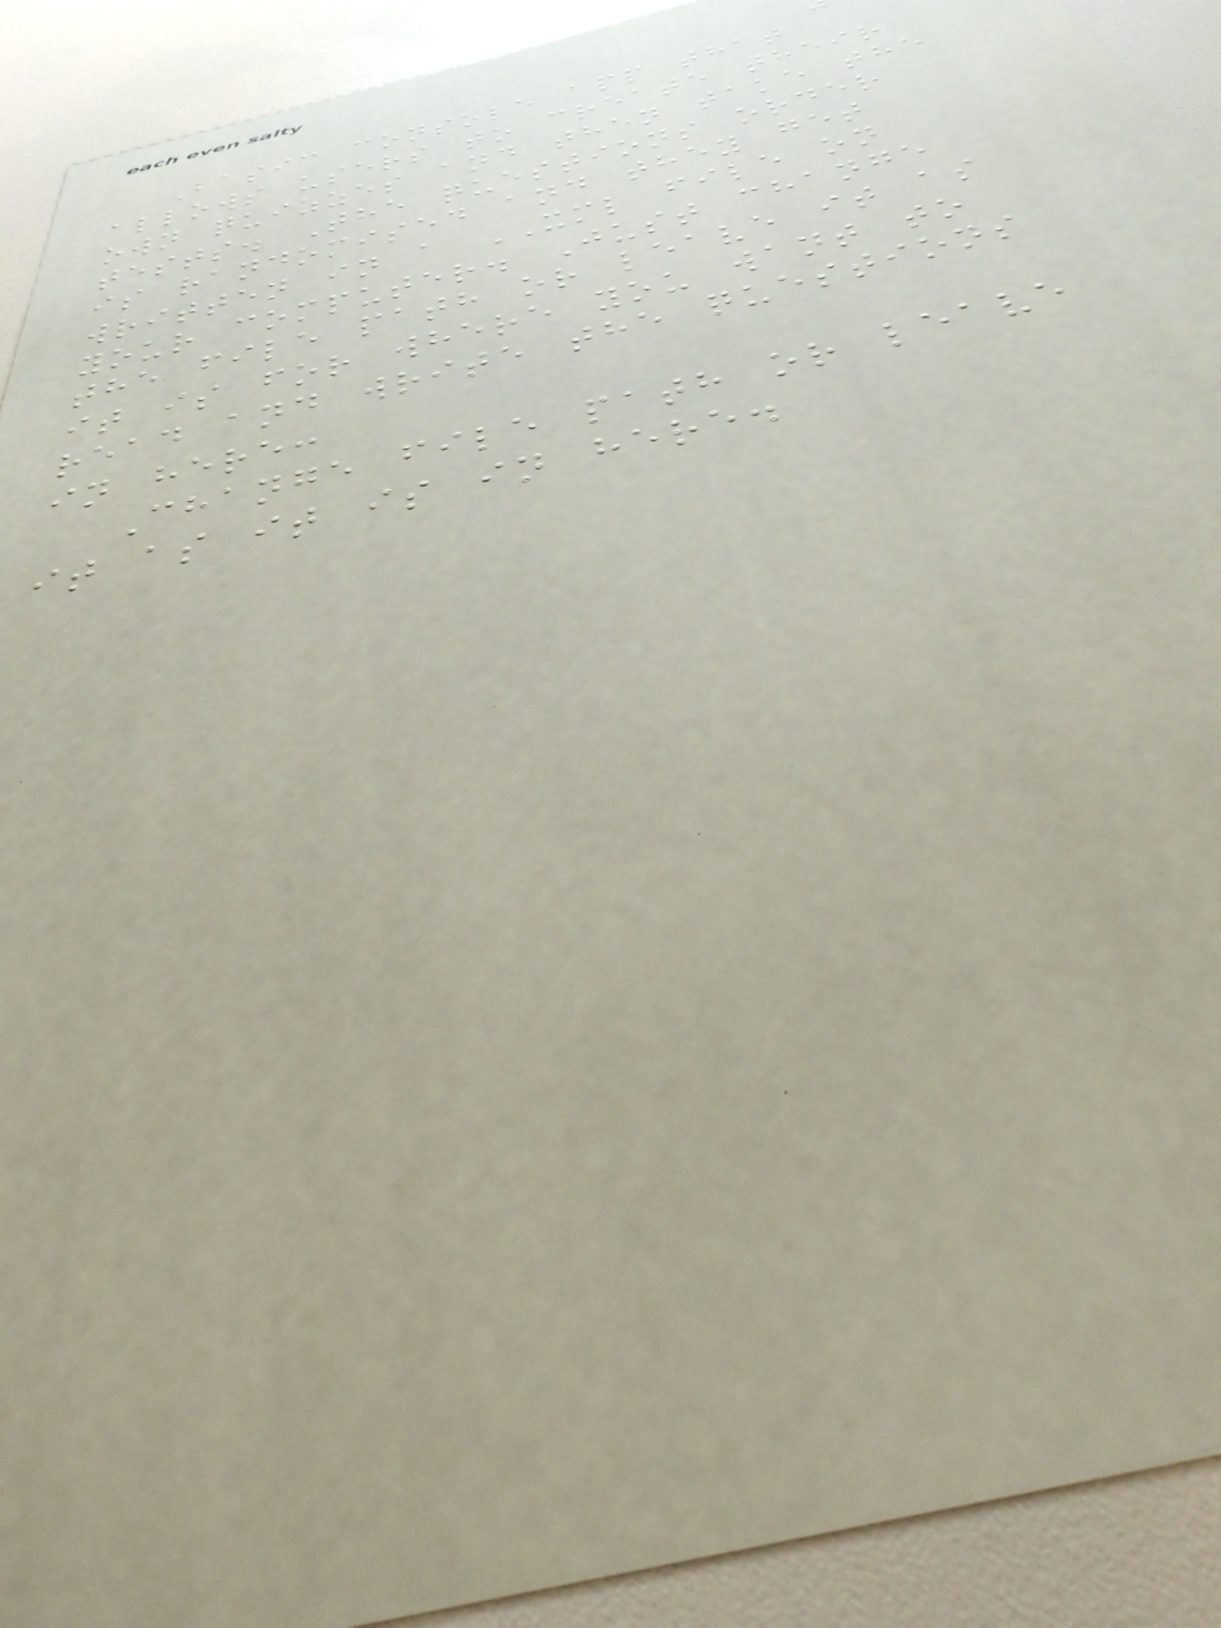Basic console app that
allows users to create their
own quizzes and then take the
tests. The questions order
is randomised and they get
written in a XML file on
your computer. Just change
the file path or leave it as
it is for where you want to
read and write the questions
in here:
Change file path or leave
it as it is in here.
